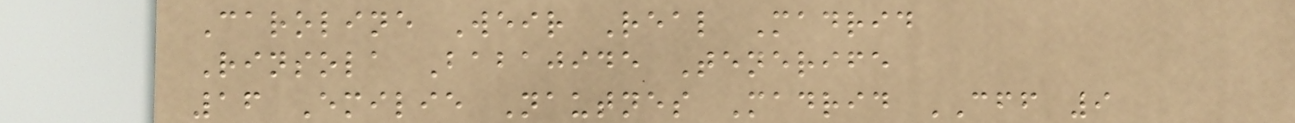Caroline Weir Real Madrid
Rinsola Babajide Tenerife
16 Emilie Nautnes Madrid CFF 9
